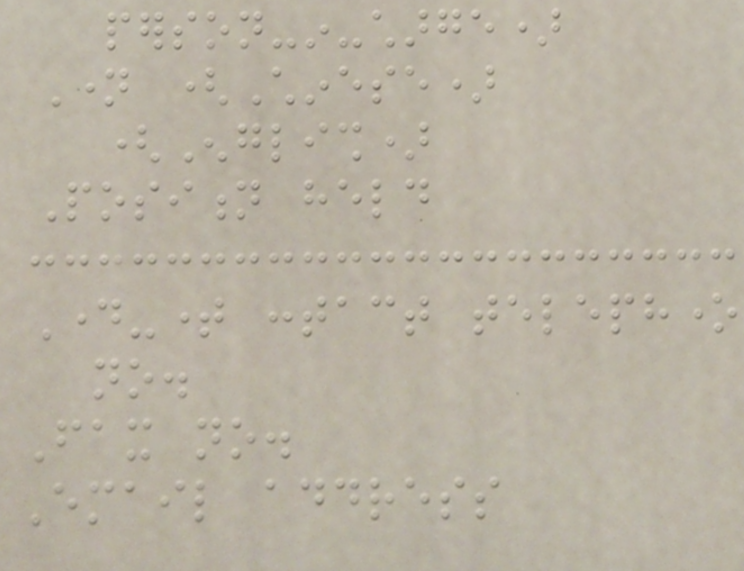person-in-charge)
Name (Chinese)
(English)
Position held
Day-time contact telephone
no.
Fax no.
Email address
